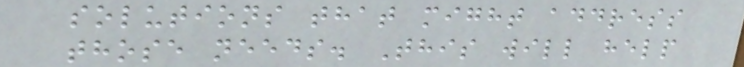solutions that might address
those needs. This will help
